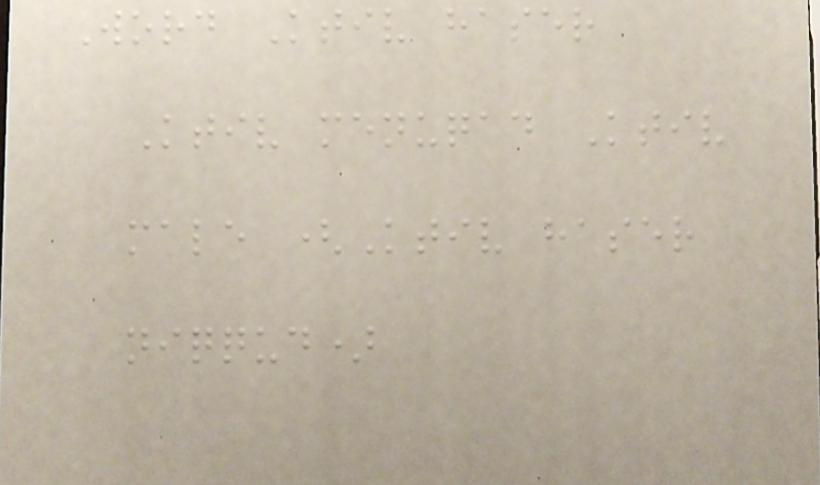Word Ktiv haser
Ktiv menuqad Ktiv
male (Ktiv haser
niqqud)
